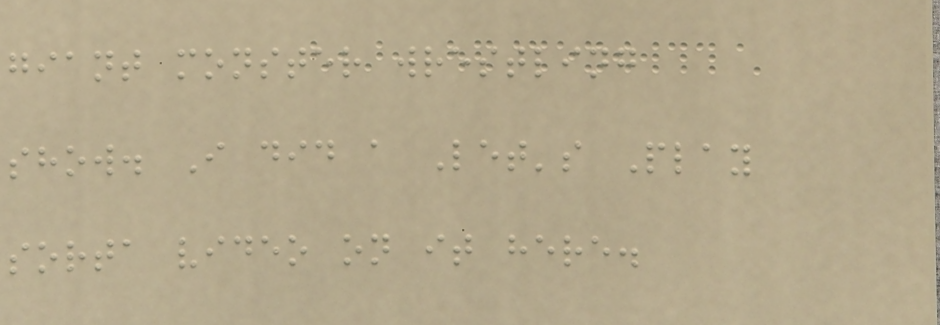giant monster wrestling
show. I did a Let's Play
sorta video on it here.
